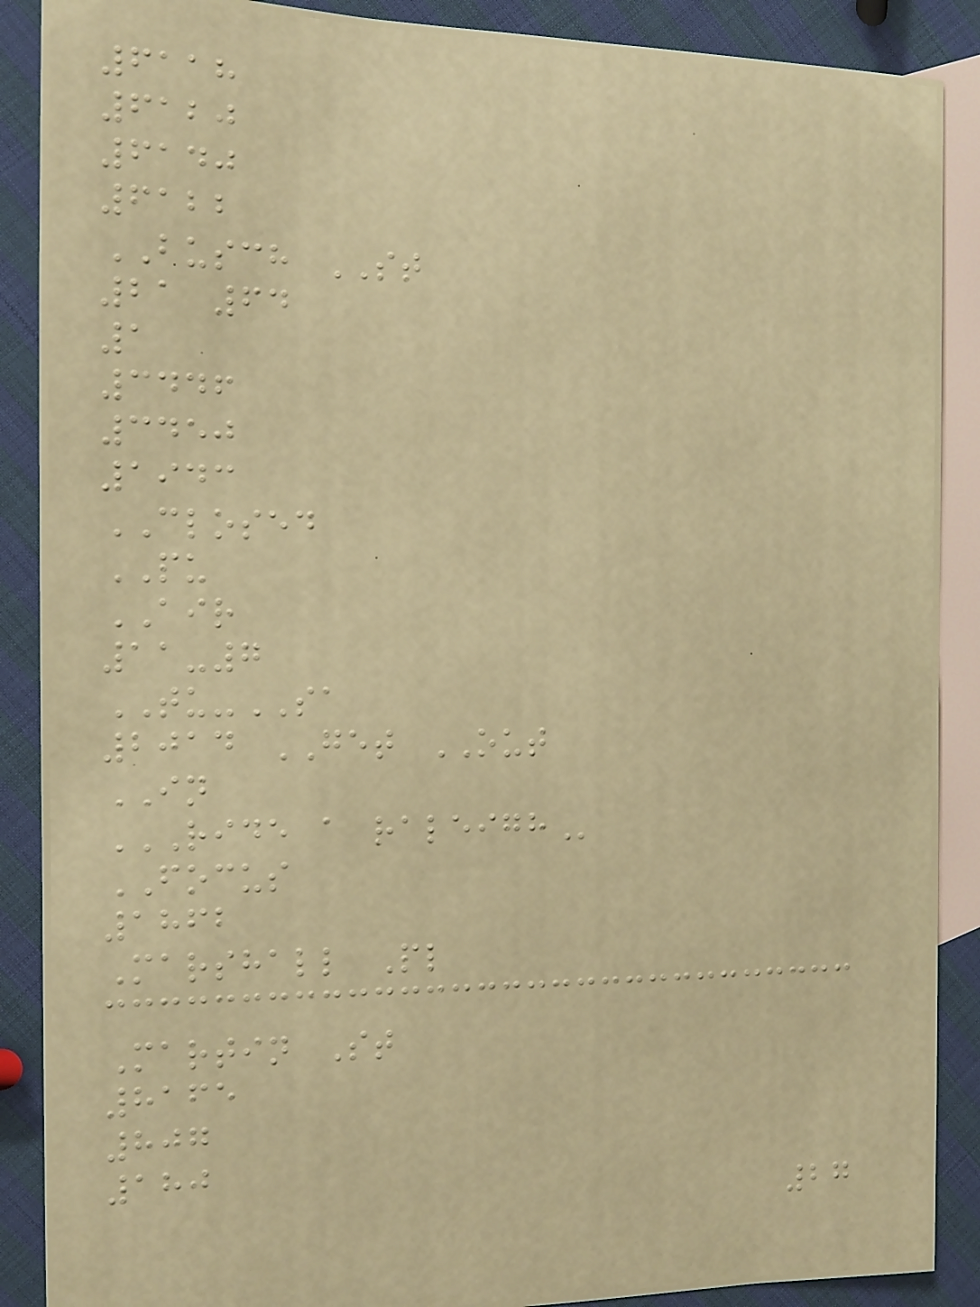6118
6120
6140
6122
BUSCH ST
21 64
1
3446
3450
1943
CLOSED
PU
AIR
11-7
TU-SA
2014 GET OUT
IN
RIDE A RALEIGH
FOCUS
1862
Marshall Pl
Martin St
8165
807
180
27
